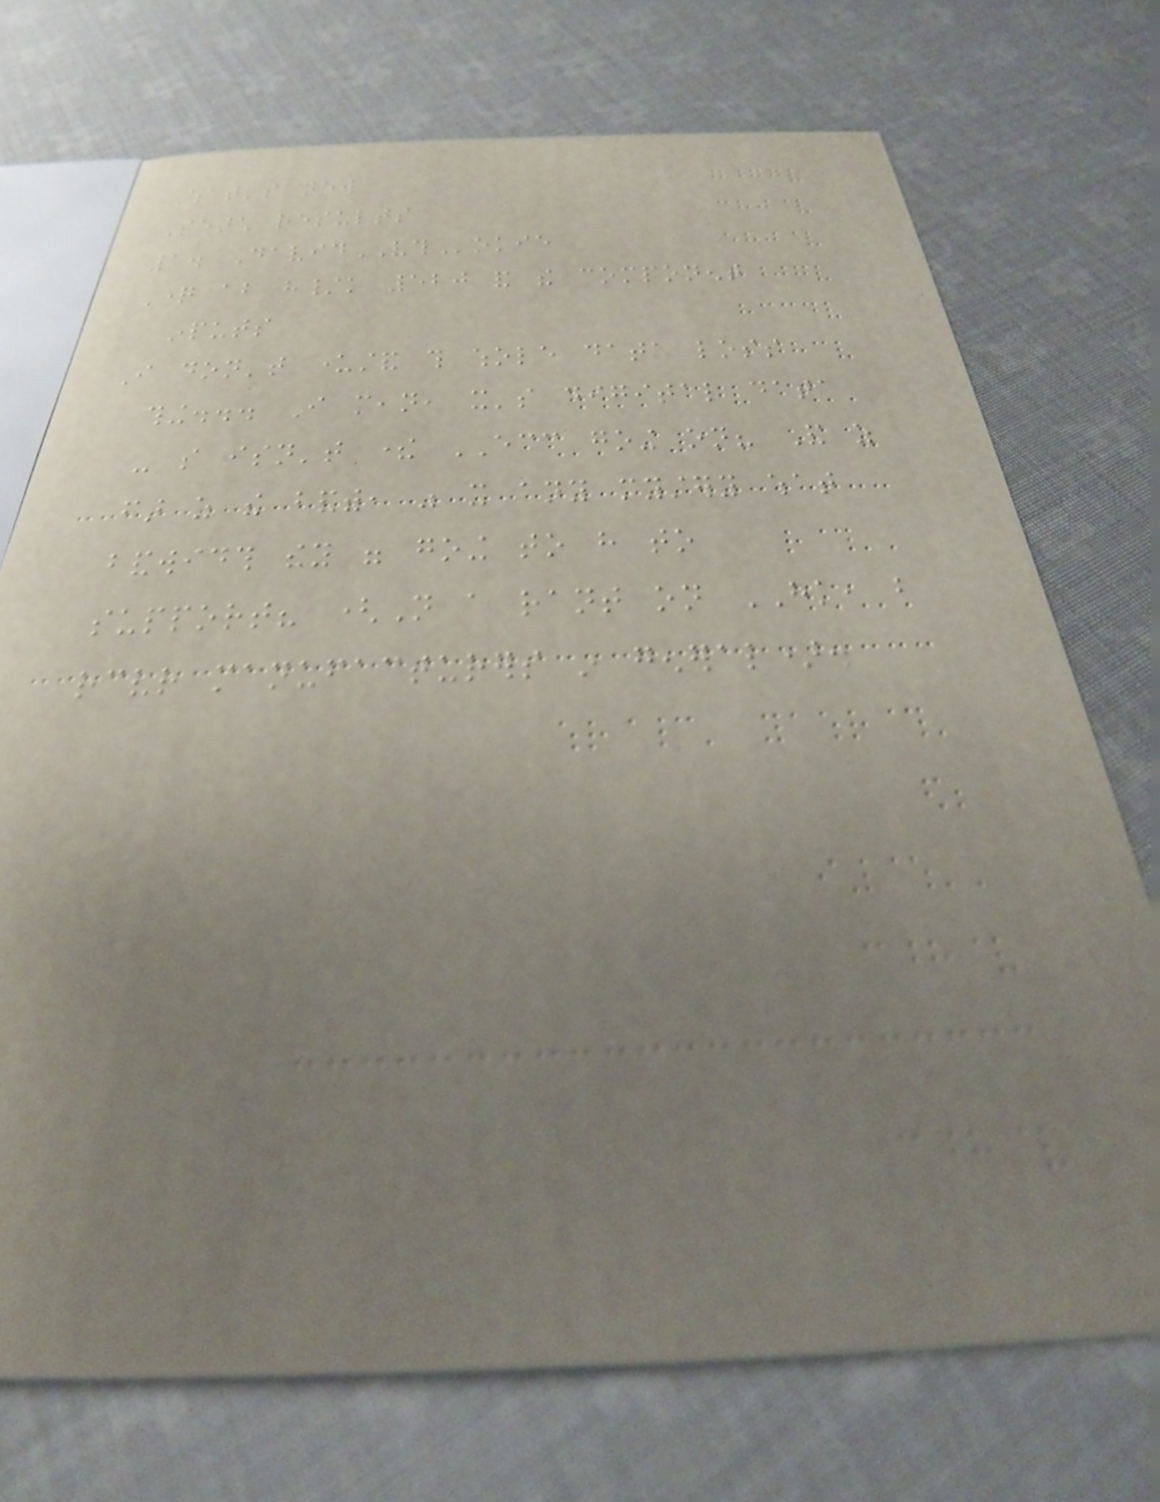What's new
Search results
1. DavidVTHokie
Question about h/k 520 and the component
inputs
I don't understand this whole data loss
thing... I mean, it's digital data
- so isn't there ECC going on? And as
far as the bandwith, was it any mystery what
bandwidth they were going to have to
support? (Not a rant on HK, but
receiver manufacturers in general).
